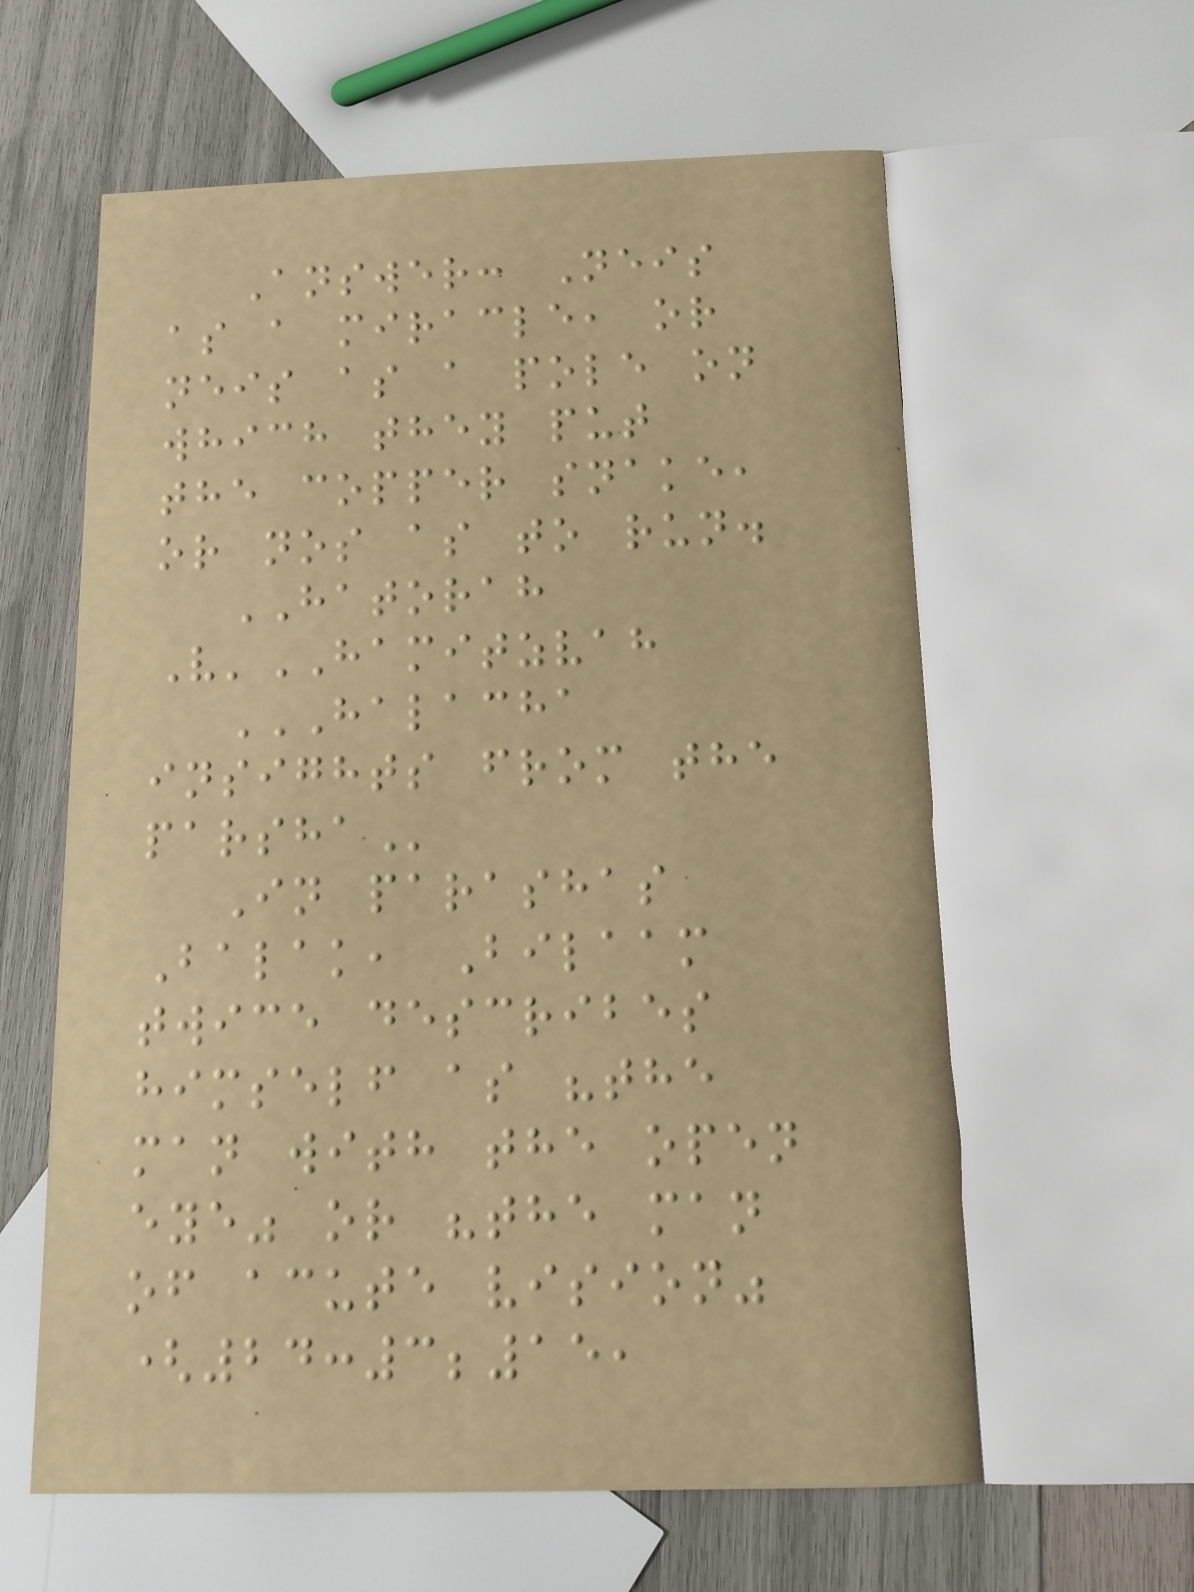Answer: Neis
as a miracle, or
neis as a pole on
which they put
the copper snake,
or nos as to run.
HATORAH
V'HAMITZVAH
HALACHA
INSIGHTS FROM THE
PARSHA
In parashas
Balak, Bilaam
twice describes
himself as "the
man with the open
eye" or "the man
of acute vision"
(24:3;15,
